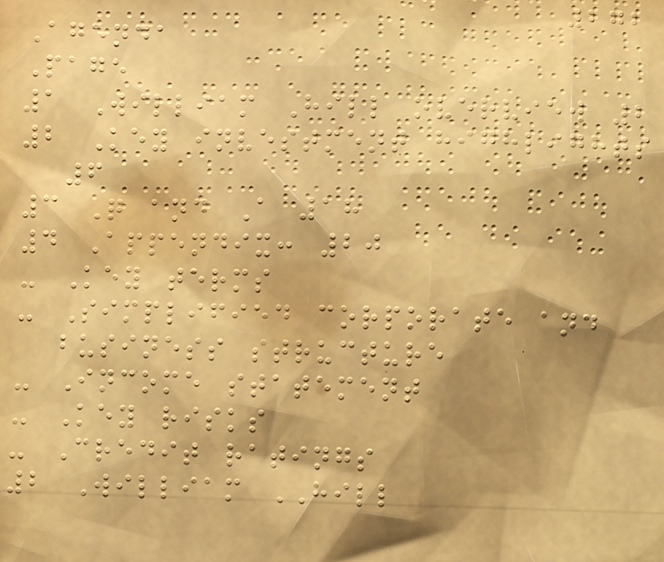272
Agenda
Page
1 William Hill overview 2
2 Key investment highlights
6
3 Q and A 18
4 Appendix: 20
- Key terms
- Simplified corporate and
business structure
- Income statement
- Key risks
- Credit ratings
2 William HILL
